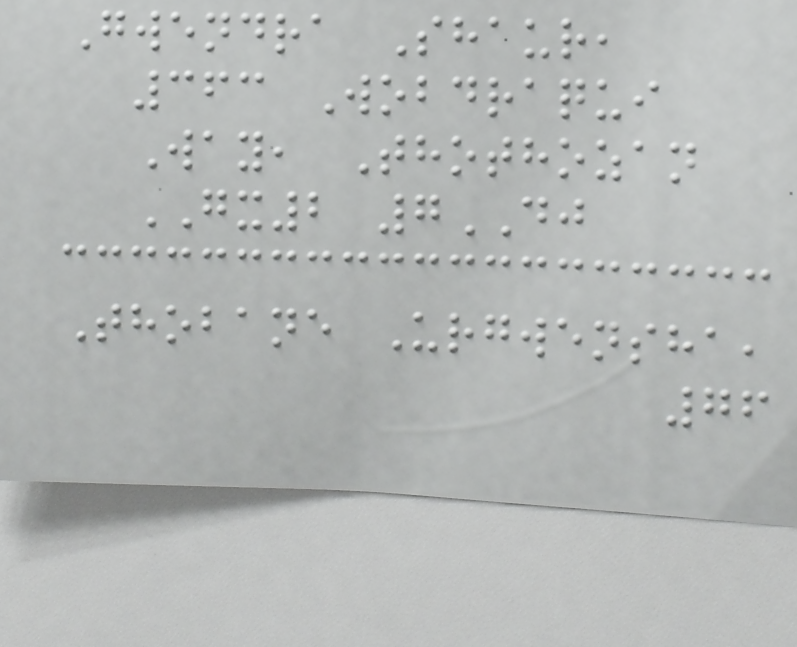Gwendra Shaur,
363 Wobdraqui
Way, Thothozan
GX2 7DJ
Thobane Urgwensha,
76
